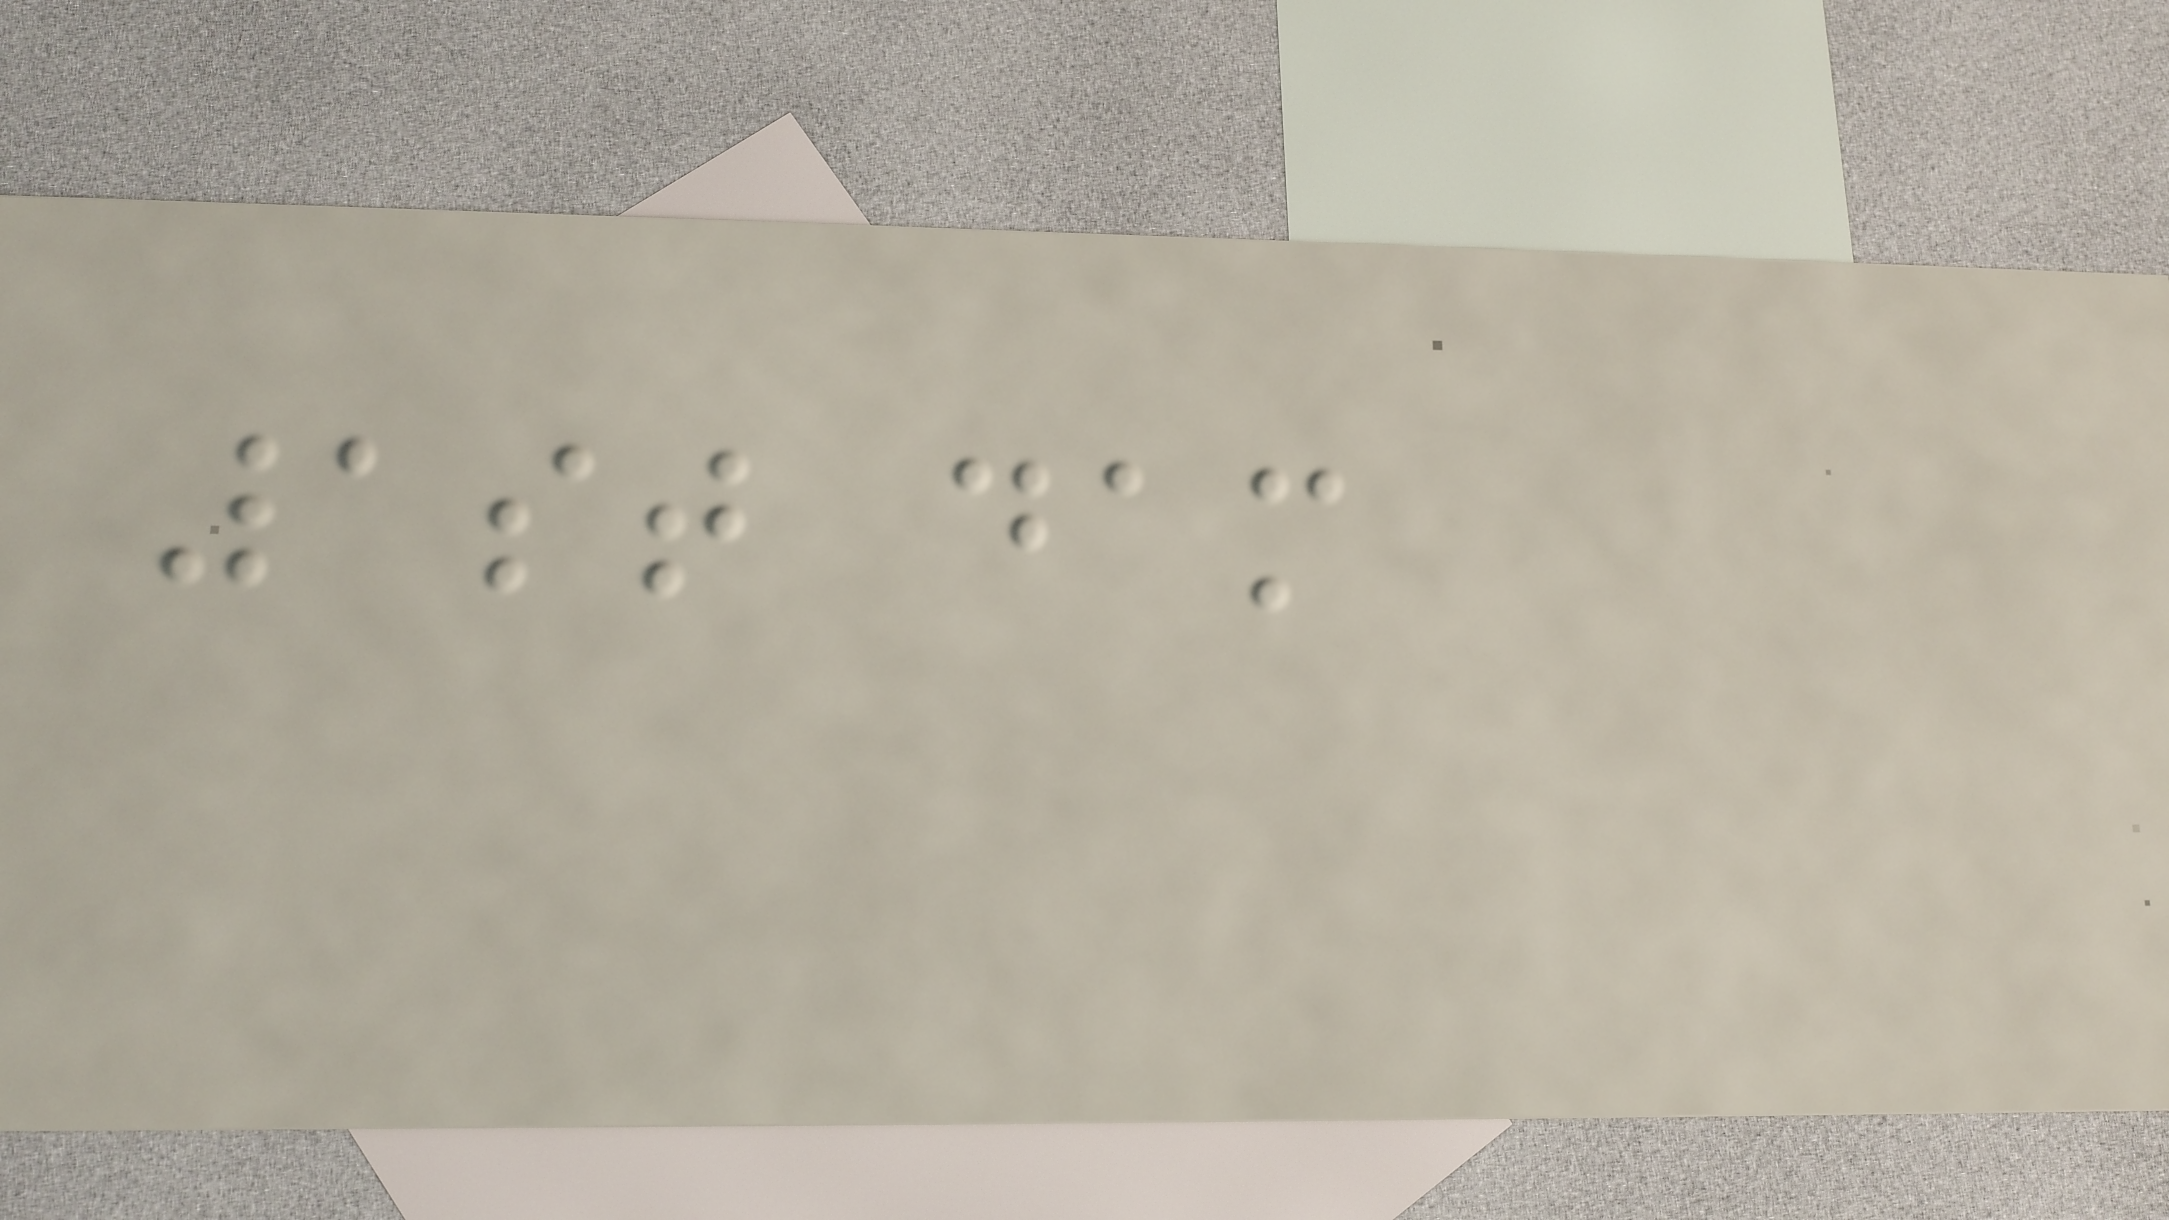1st dam
